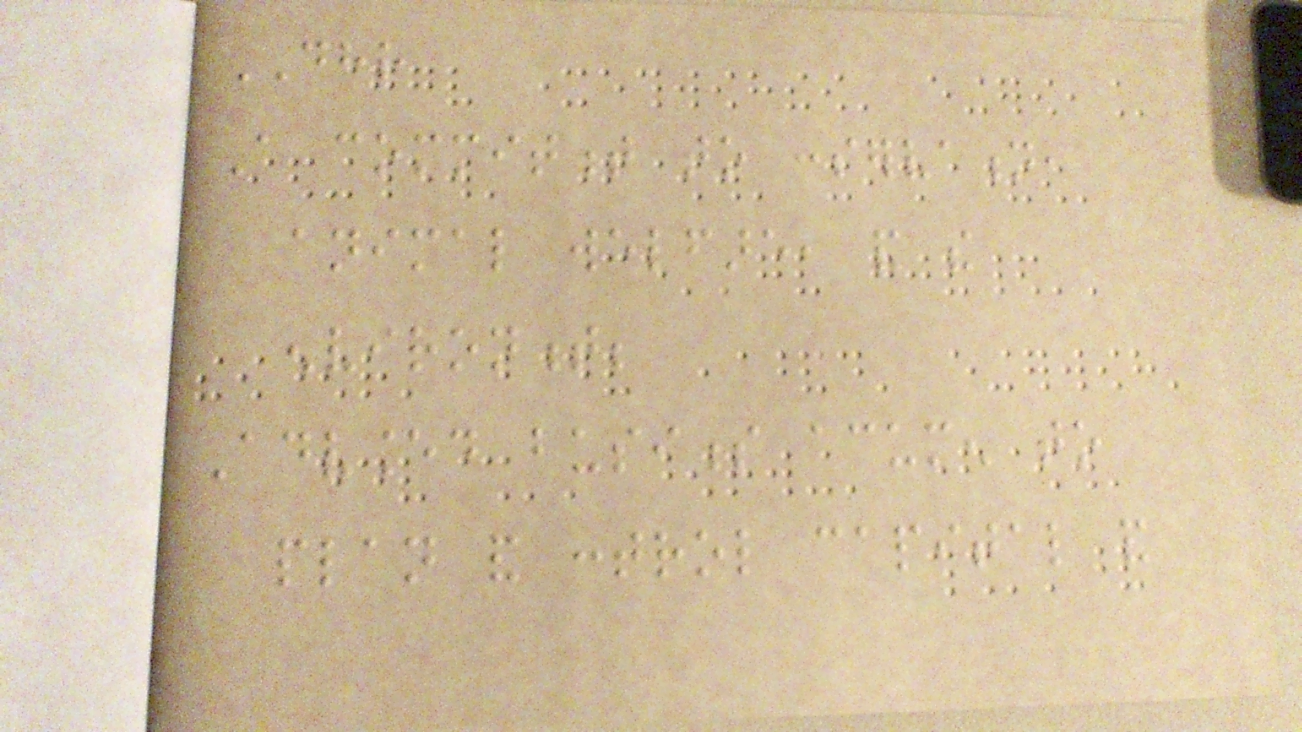DHR
A commitment to conservation,
animal welfare, and the
environment;
Advanced business acumen to
plan and control capital and
